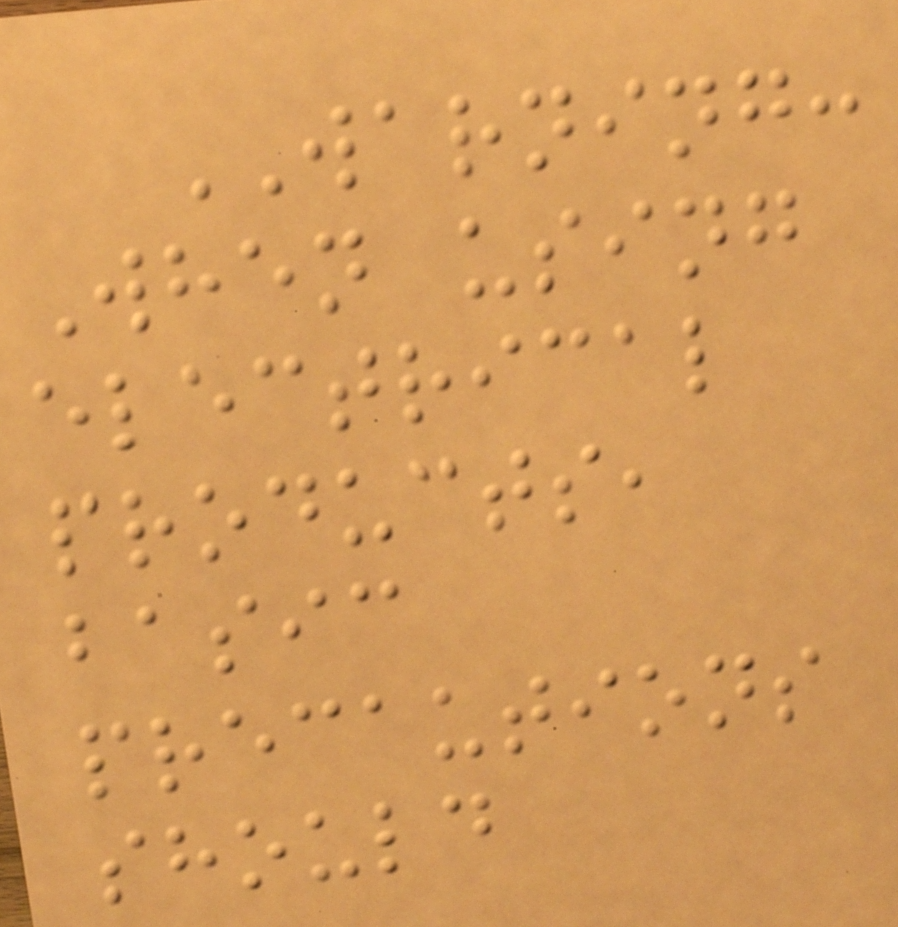WARNING:
When using
electrical
products,
basic
precautions
should
